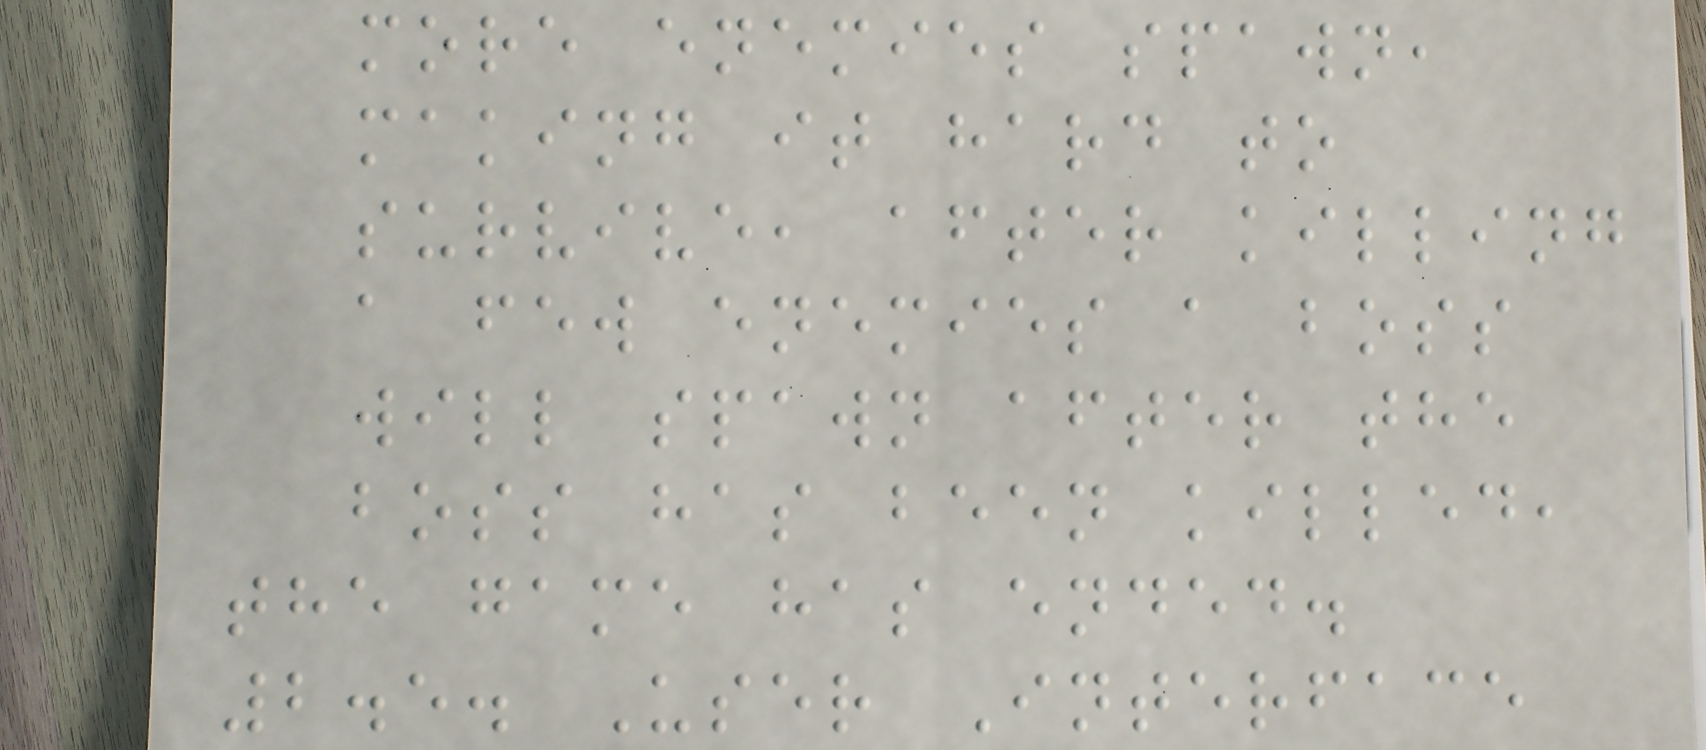more enemies spawn,
making it hard to
survive, after killing
a few enemies a boss
will spawn after the
boss has been killed,
the game has ended.
2.5. User Interface
